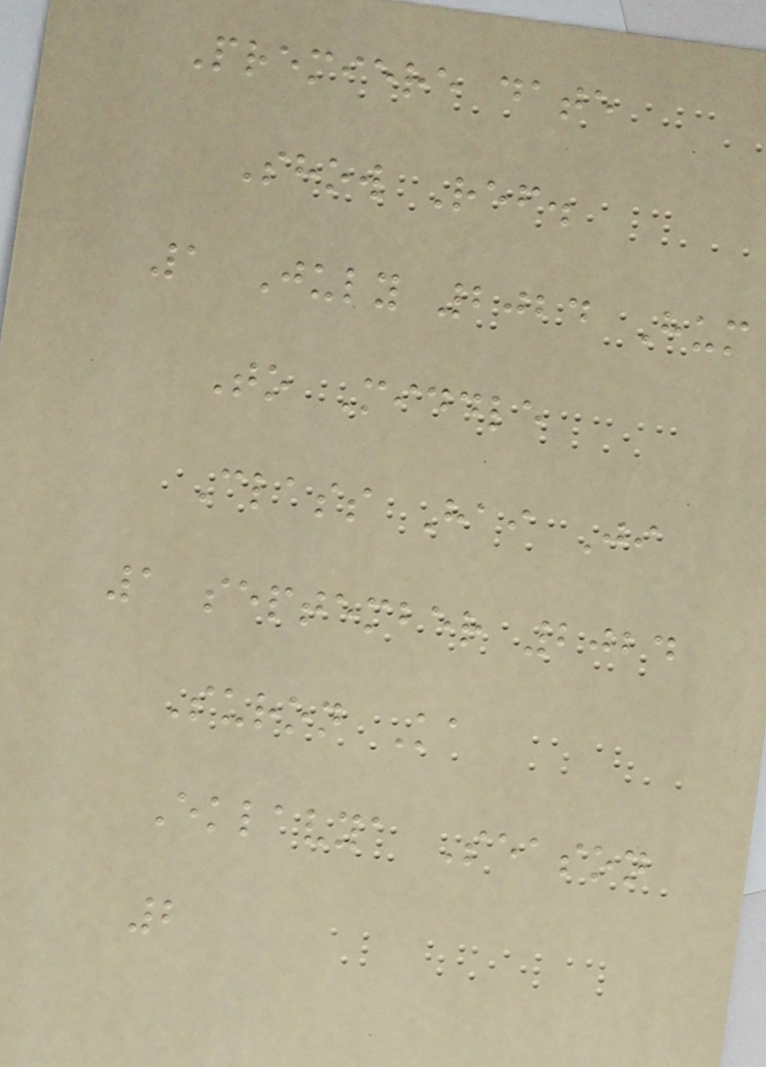Premiere date
Show Ref.
1 July 2024 Hum
To Middle
Class Hai Ji
1 september 2024
Suron Ka
Eklavya Season
2
